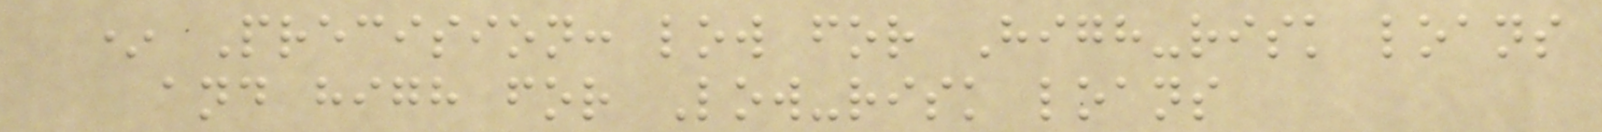* Precision: low for High-risk loans
and high for Low-risk loans
